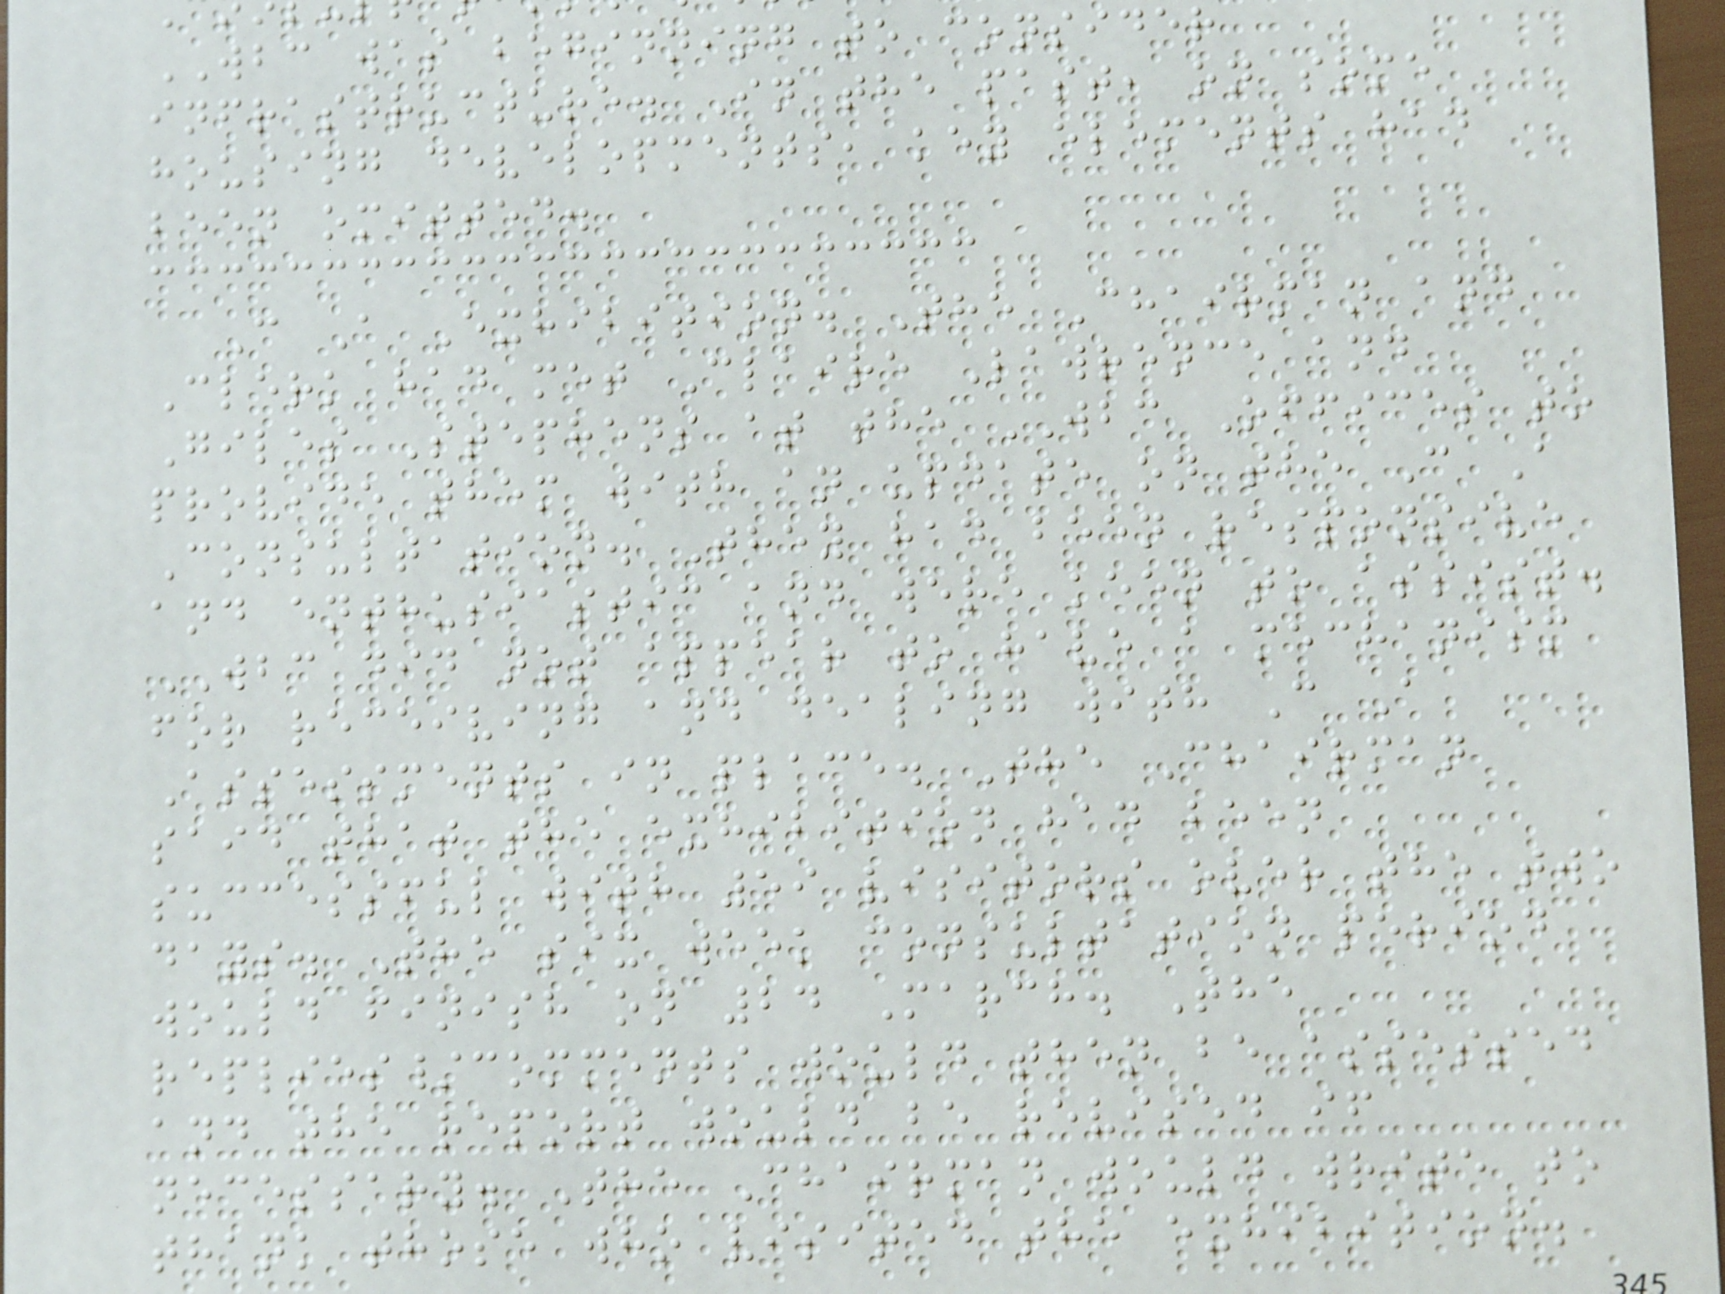WBC was beginning to consider
infrastructure. In the past, on some
housing developments, key elements had
been omitted.
C A Exhibition. The Chairman and
Clerk had met Claire Lawrence and
Giles Stephens at the WBC Offices to
provide them with an update on the C A
Consultation. They had been responsive
and enthusiastic and were keen to assist.
WBC did not appear to have a mechanism
for receiving and dealing with C A
Assessments in place. The Chairman
said that the exhibition had been
successful with 59 visitors over the two
days. The six week consultation period
would finish on 24 March. The
replies/comments would then be assessed
and the report would be revised if
necessary. The Chairman would write to
thank those who visited the exhibition.
